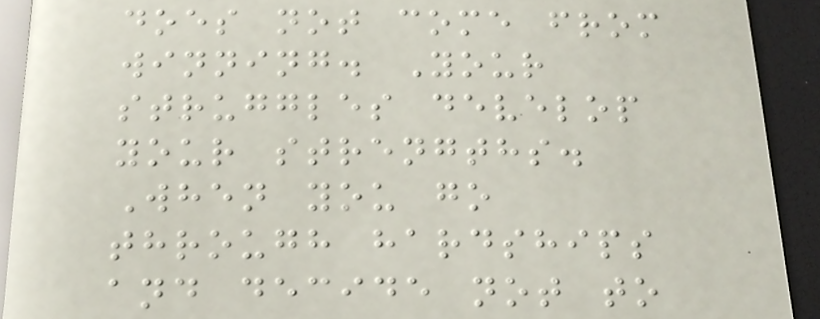does not come from
winning. Your
struggles develop
your strengths.
When you go
through hardships
and decide not to
